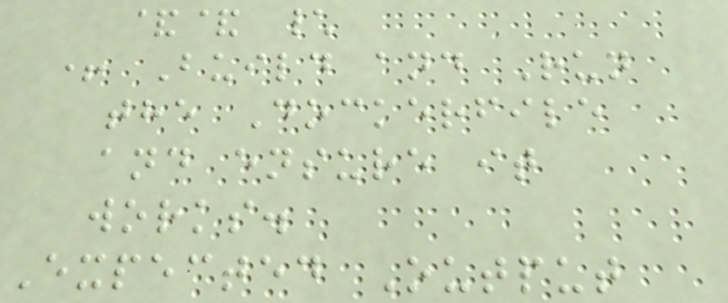&& \
+ Build and Run
the Dockerfile
and ensure it
works.
Expected Output
